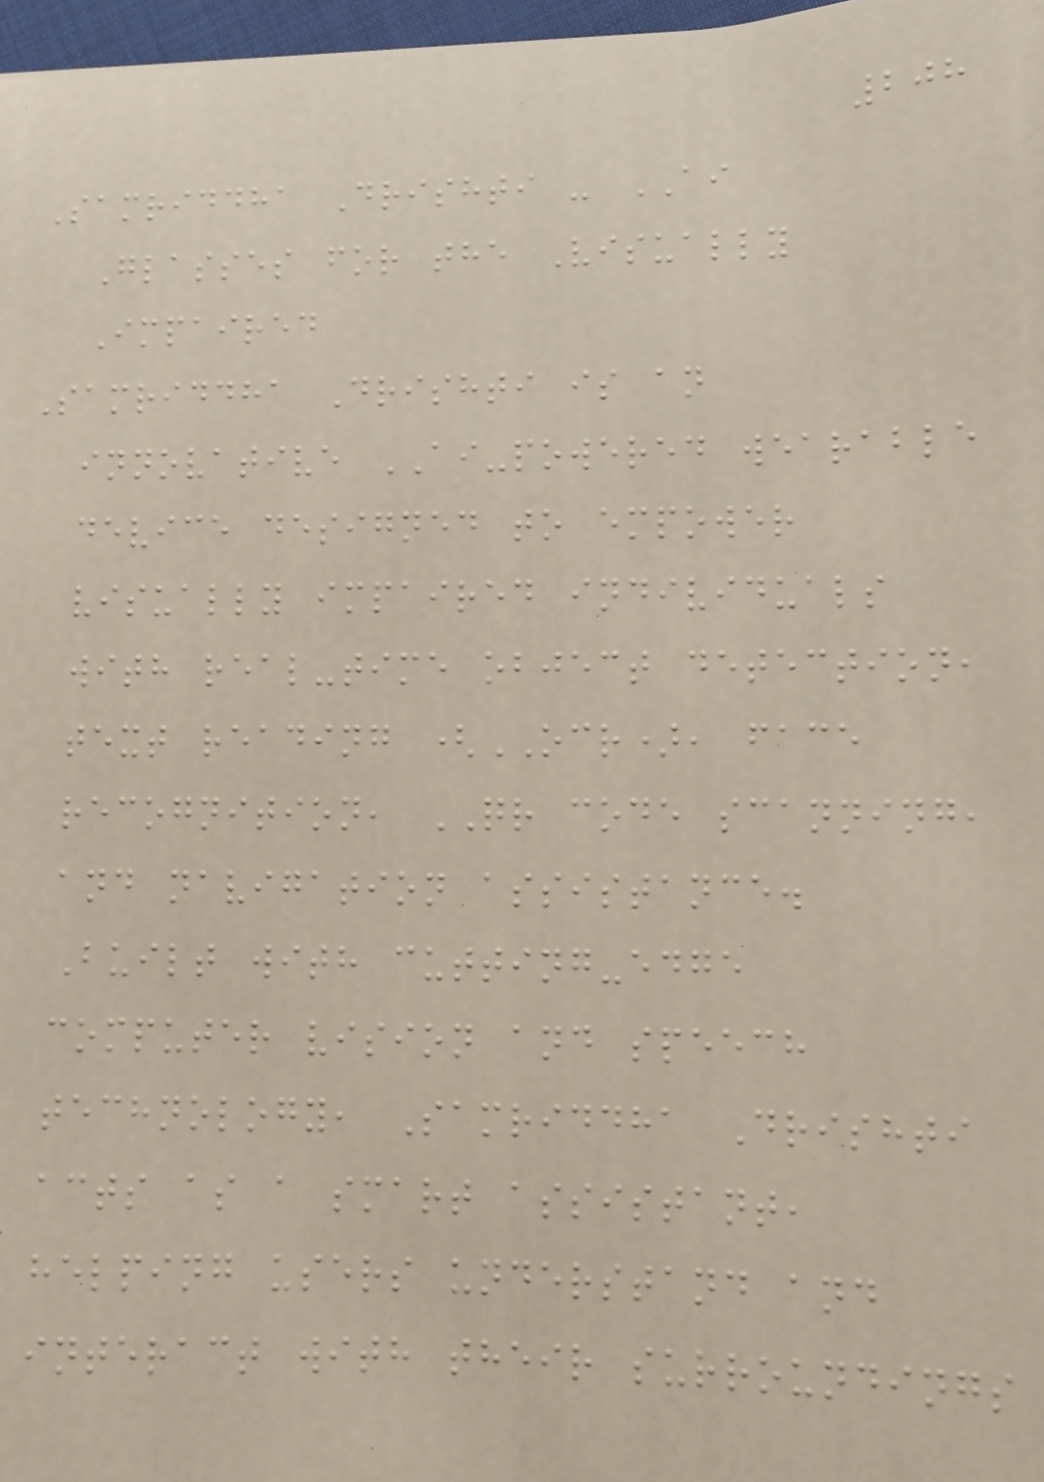208
Samriddha Drishti - AI
Glasses for the Visually
Impaired
Samriddha Drishti is an
innovative AI-powered wearable
device designed to empower
visually impaired individuals
with real-time object detection,
text reading (OCR), face
recognition, QR code scanning,
and navigation assistance.
Built with cutting-edge
computer vision and speech
technology, Samriddha Drishti
acts as a smart assistant,
helping users understand and
interact with their surroundings
